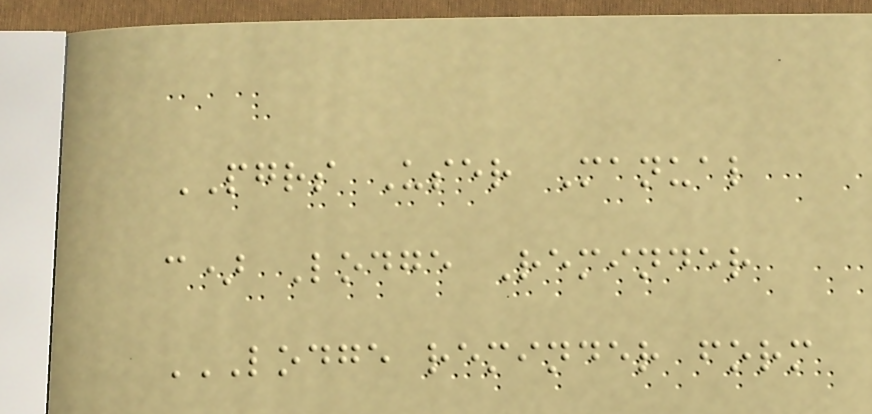PGRS User Manual
c) Lodge Reminder
LODGE REMINDER FORM
